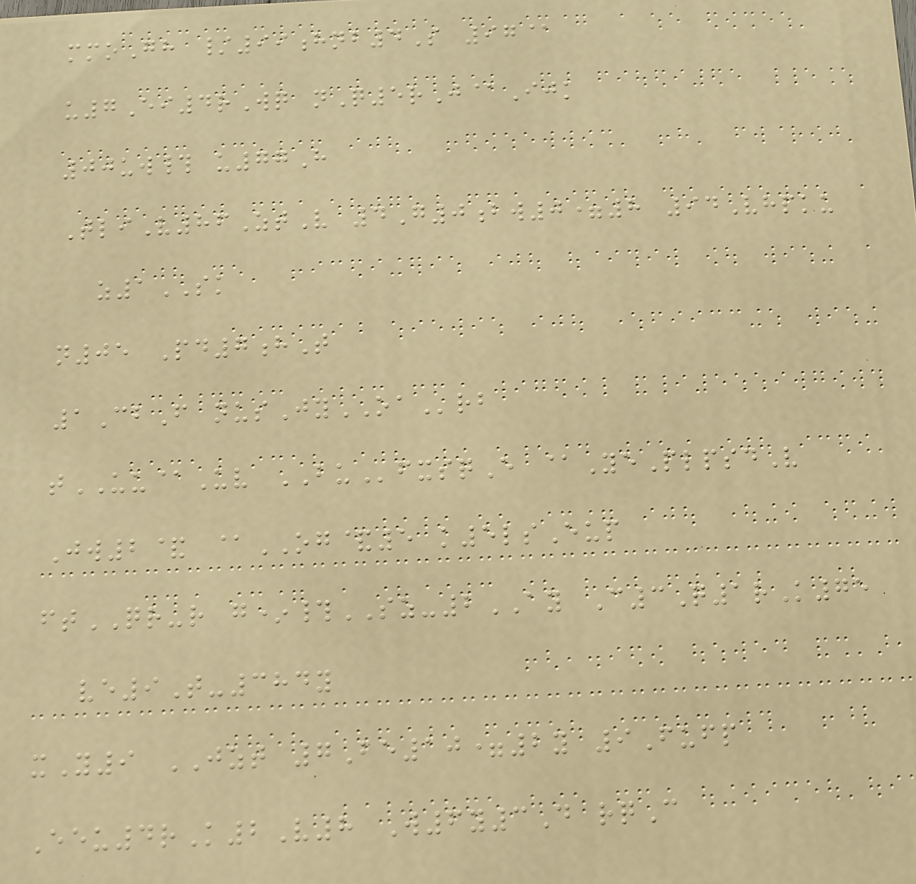mmoGh /99hnb4S 97@
u7Ei4rWq nQ5rJ@Ijk
00uw# u77H
TliV86ZtV 4G0bw0=8 94Vhpku
z1SK
n05 Pd7hT
1CbF nusJyOArb
tUU@Uv BUfxsqE @YePlpsdV
Jw2& @OG&5 k5lsEup
ftQR-r g*#SZ-2AY C3Q1rK75
ve9T-384y
xY9 JZT 7Be10=2y 9Fufp
Eeu4rK2V8 W6y3D rqC
